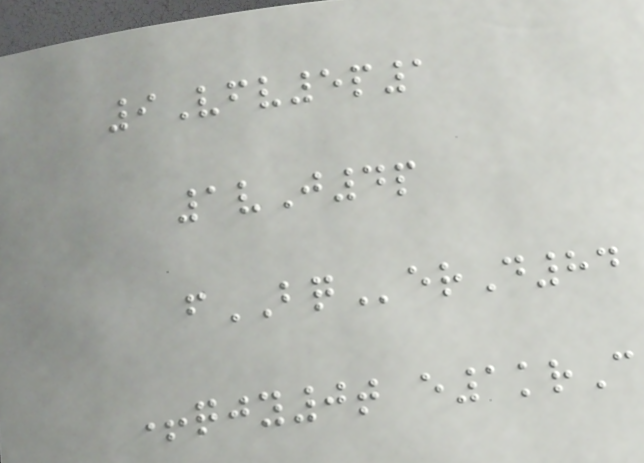9Vfv5p1
1vJ4p
fBQerD84
+qjy0t e1krC
